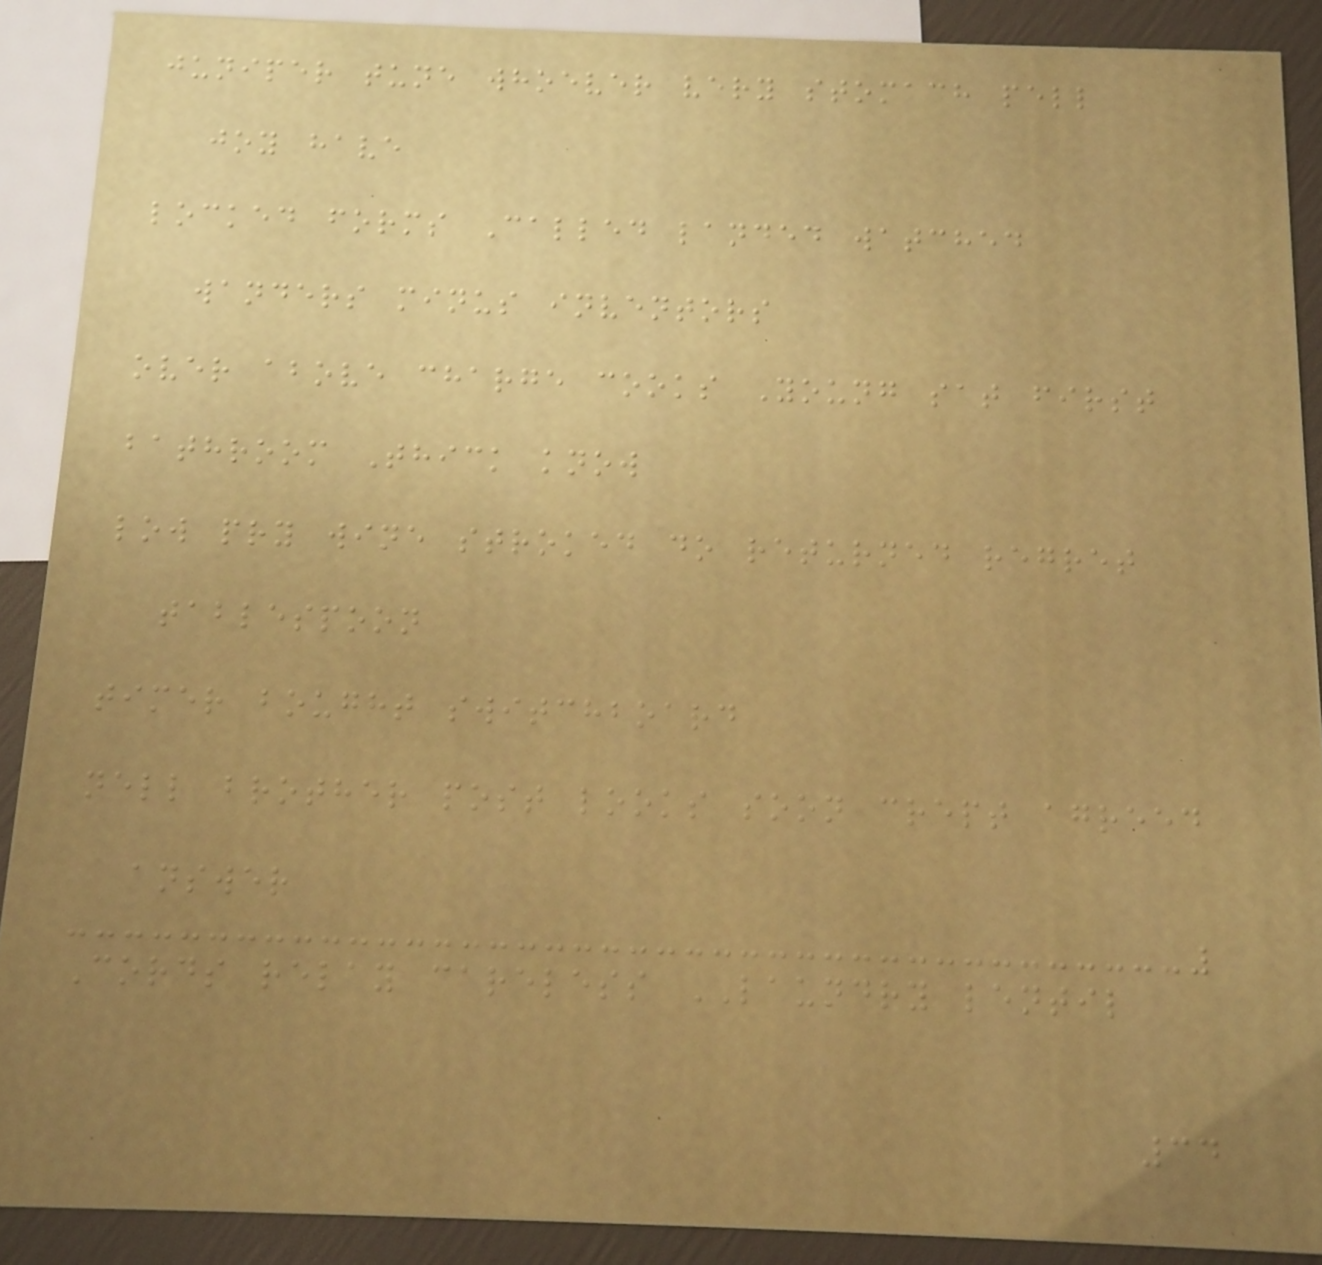juniper tune whoever very stomach pell
joy have
locked forms Called landed watched
wanders minus inventors
over above charge cooks Young sat first
bathroom Thick know
low pry wine stroked do returned regret
tablespoon
timer bought switchboard
nell brother post looks soon crept agreed
answer
Cords relay careless LAUNDRY lentil
34
